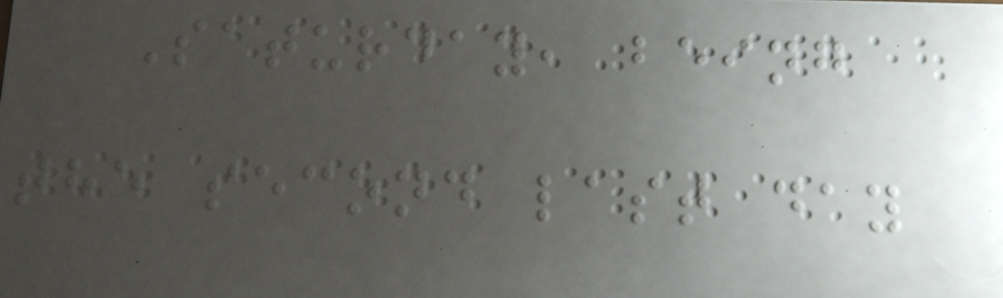Saturday, being
the second last day
